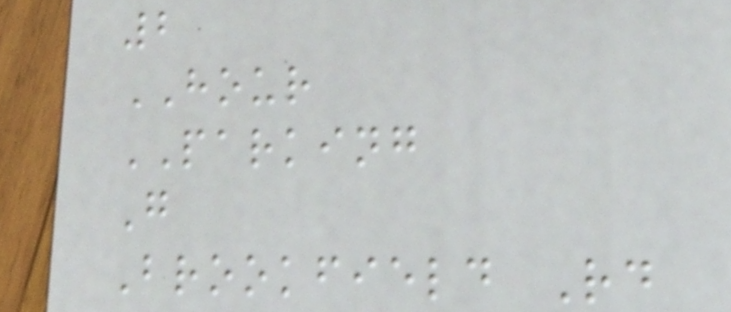2
HOUR
PARKING
G
Brookfield Rd
